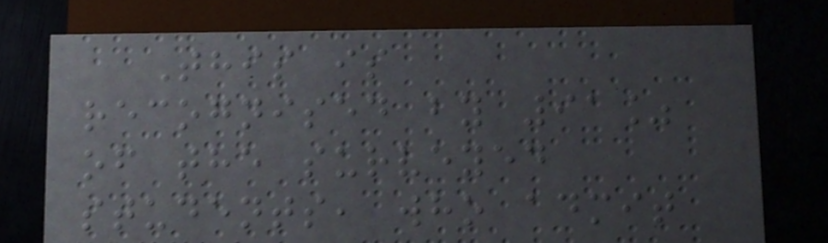This is
recognised by 91%
of the surveyed
students, who admit
